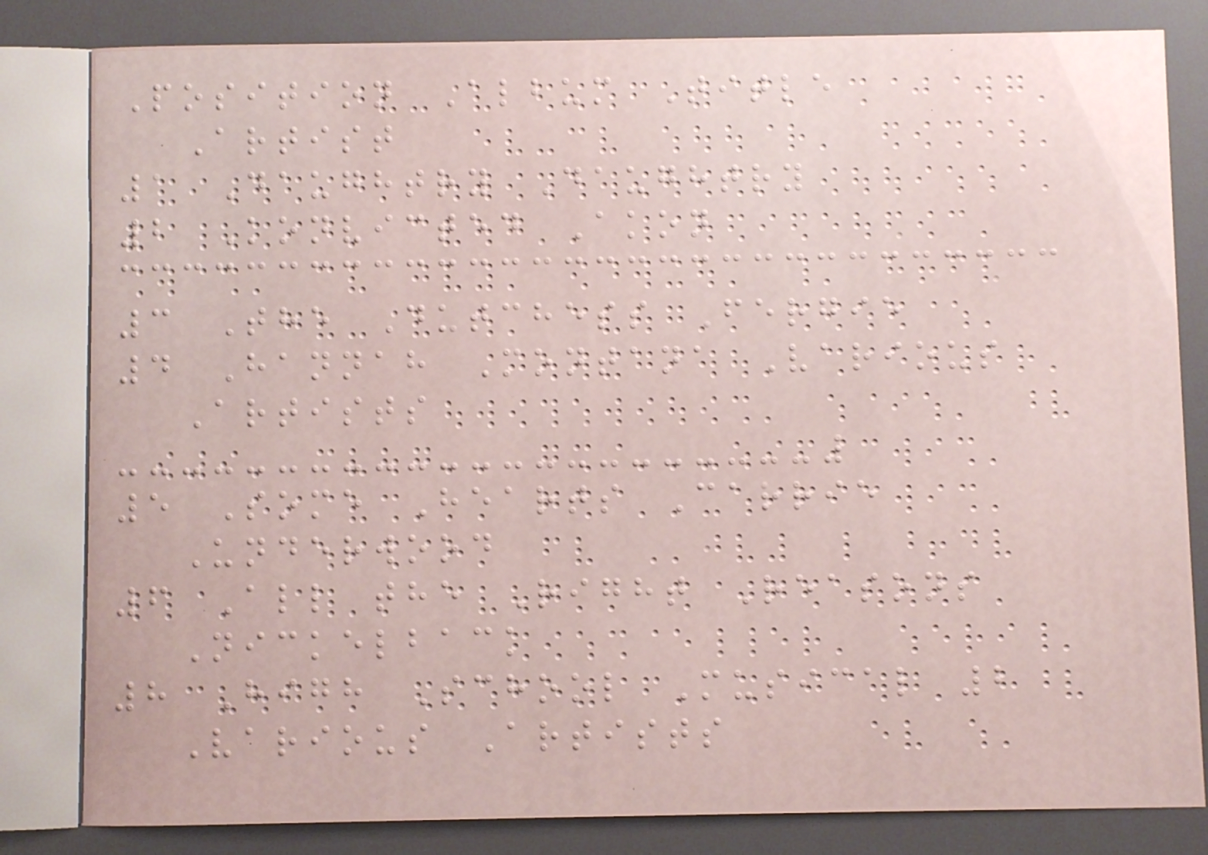Position Album Title
Artist
1 Daughtry Daughtry
2 Konvicted Akon
3 The Dutchess Fergie
4 Hannah Montana Various
Artists
5 Some Hearts Carrie
Underwood
6 All the Right Reasons
Nickelback
8 High School Musical 2
Various Artists
